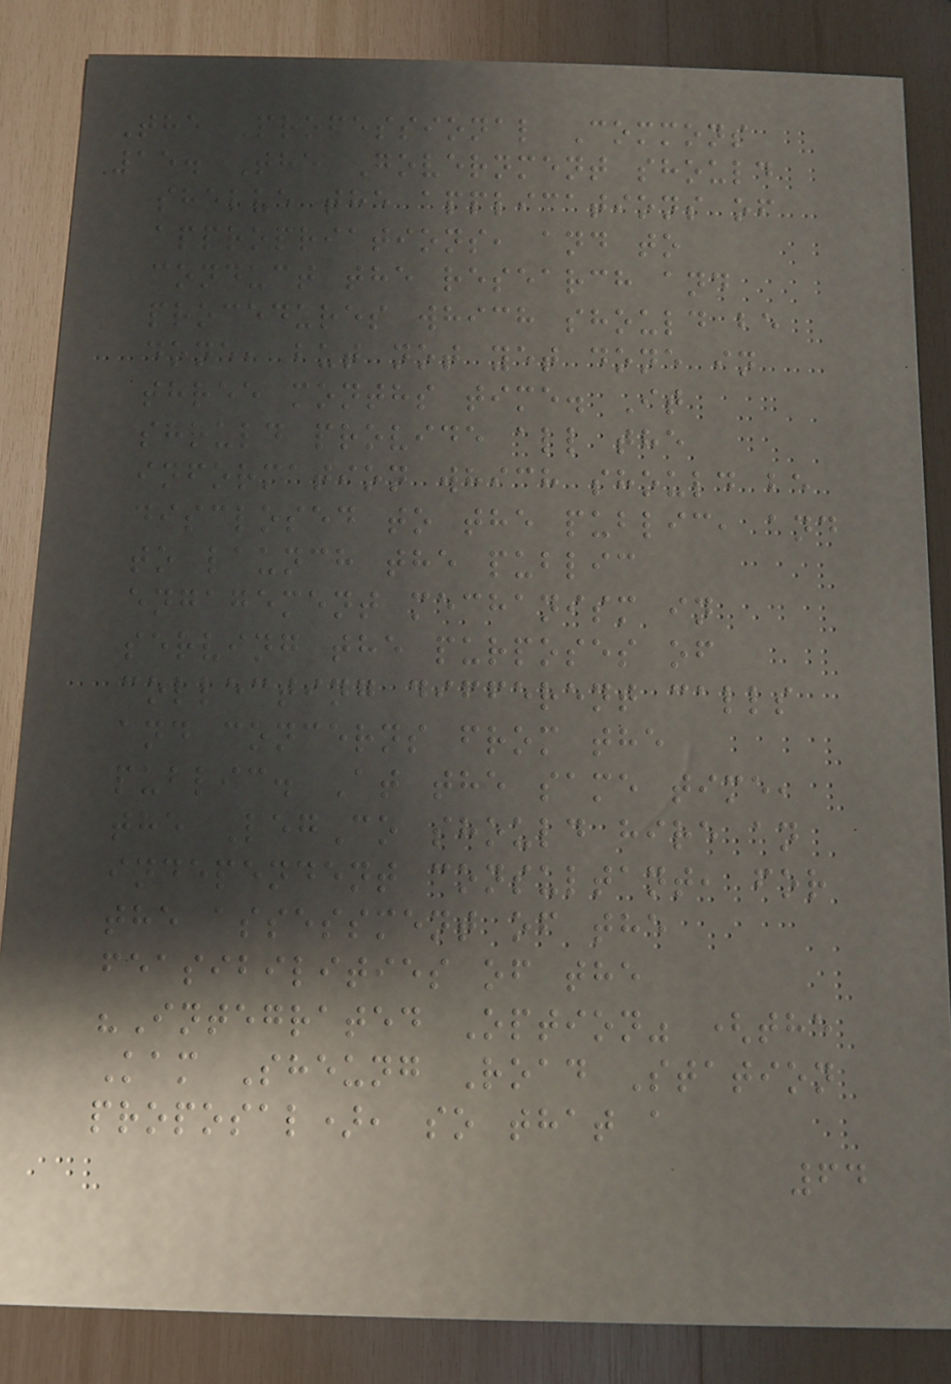The Professional Commons
15. The Government should
shelve the applications of
appropriations, and to
conduct the research and
procedures which should be
done, but not yet done in
three months time. It
should provide all the
information which should be
disclosed to the public, and
to launch the public
engagement mechanism in
serving the purposes of
collecting different calls
and concerns from the
public. At the same time,
the LegCo should hire an
independent consultant, for
the assessment of the
feasibilities of the
"Integrated Option" (the
Kam Sheung Road Station
proposal), so that a
64
